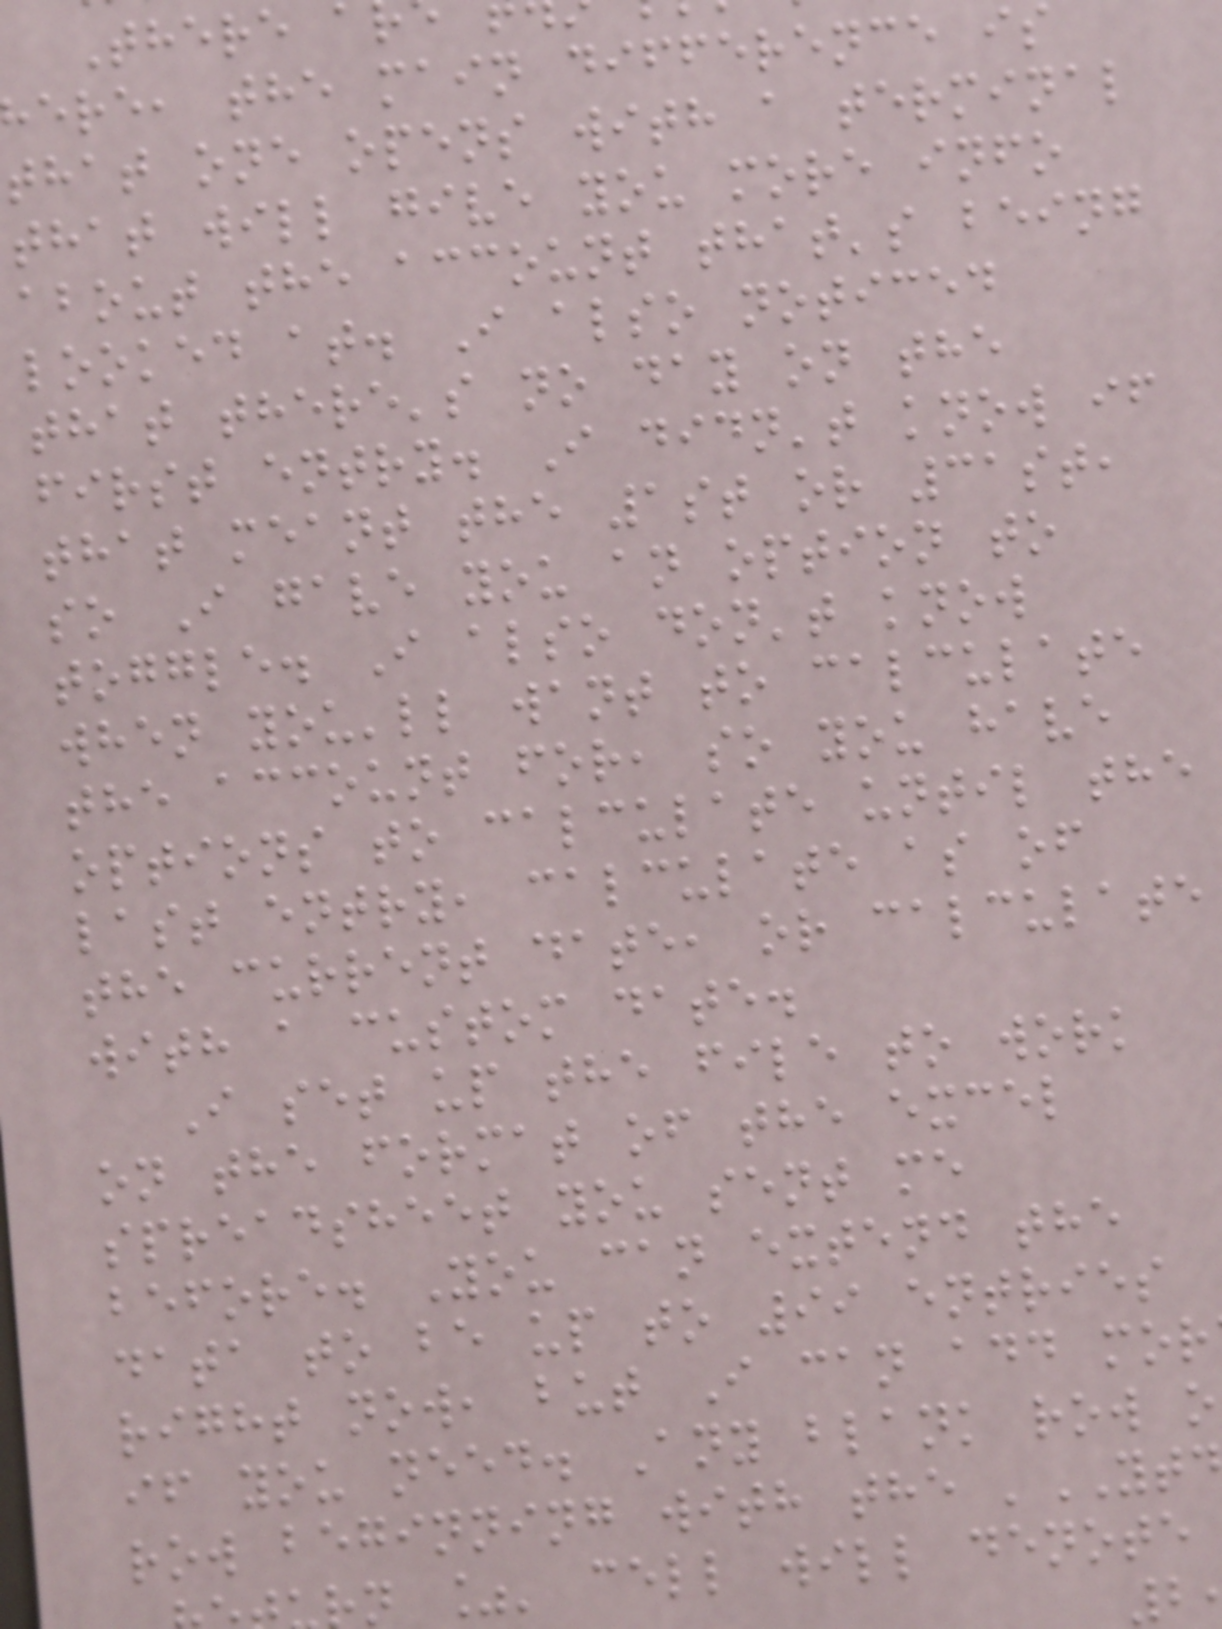There a
ere, the main difference is
that one opens with a terminal
that will give you more info
about the account that's being
looked at. I also noticed
that there's no day on the
first entry. I didn't know if
that meant the 1st or 31st,
so I gave you an option to
toggle. I also don't know
when you'll want to calculate
the account for, so you have
options to calculate until the
last entry, calculate as of
the current date, or calculate
with a custom date.
I set up the file to work
on the format of the excel
spreadsheet you sent me
before. You can extend the
data to be up to 99 entries
right now, but I can add mor
if you need. Any blank row o
row beginning with the 'YT
n %' cell will denote
